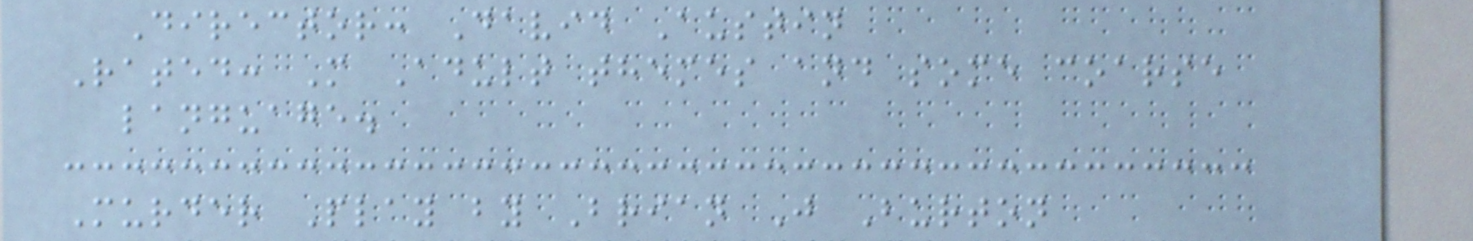Director: David Austin
Rated: M Adult themes and some coarse
language.
Murder Play by Brian J Burton
